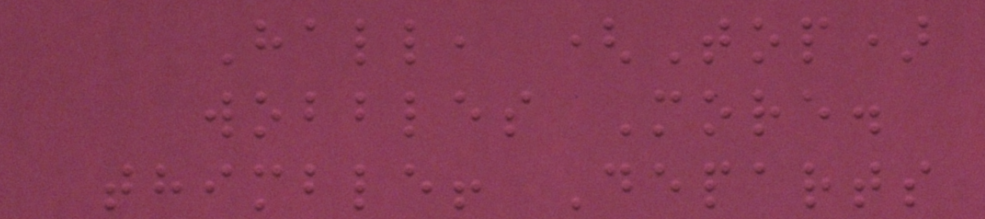Hall, (Top)
wobbles More.
thimble! Departs
